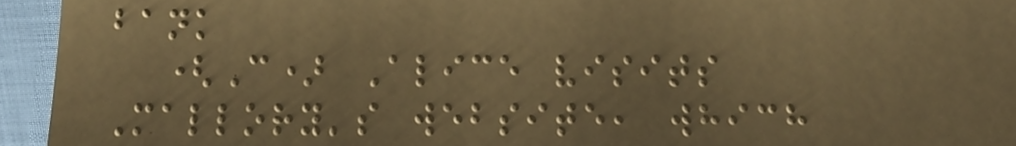bank
(C) Alice visits
Mallory's website, which
